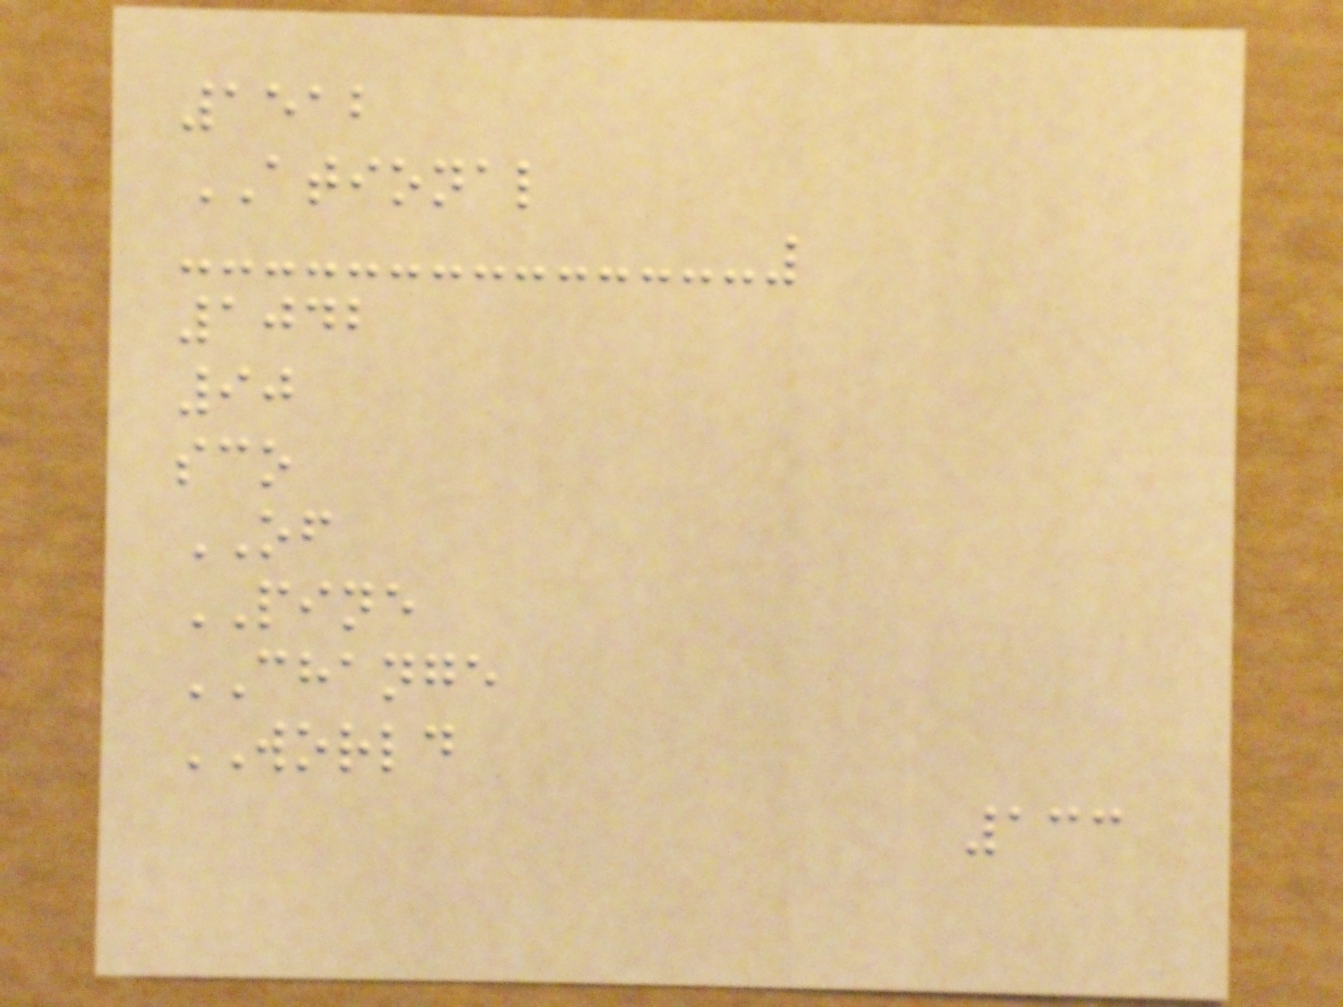1512
ATIONAL
1042
90
sco
OF
PINE
CHANGE
WORLD
133
